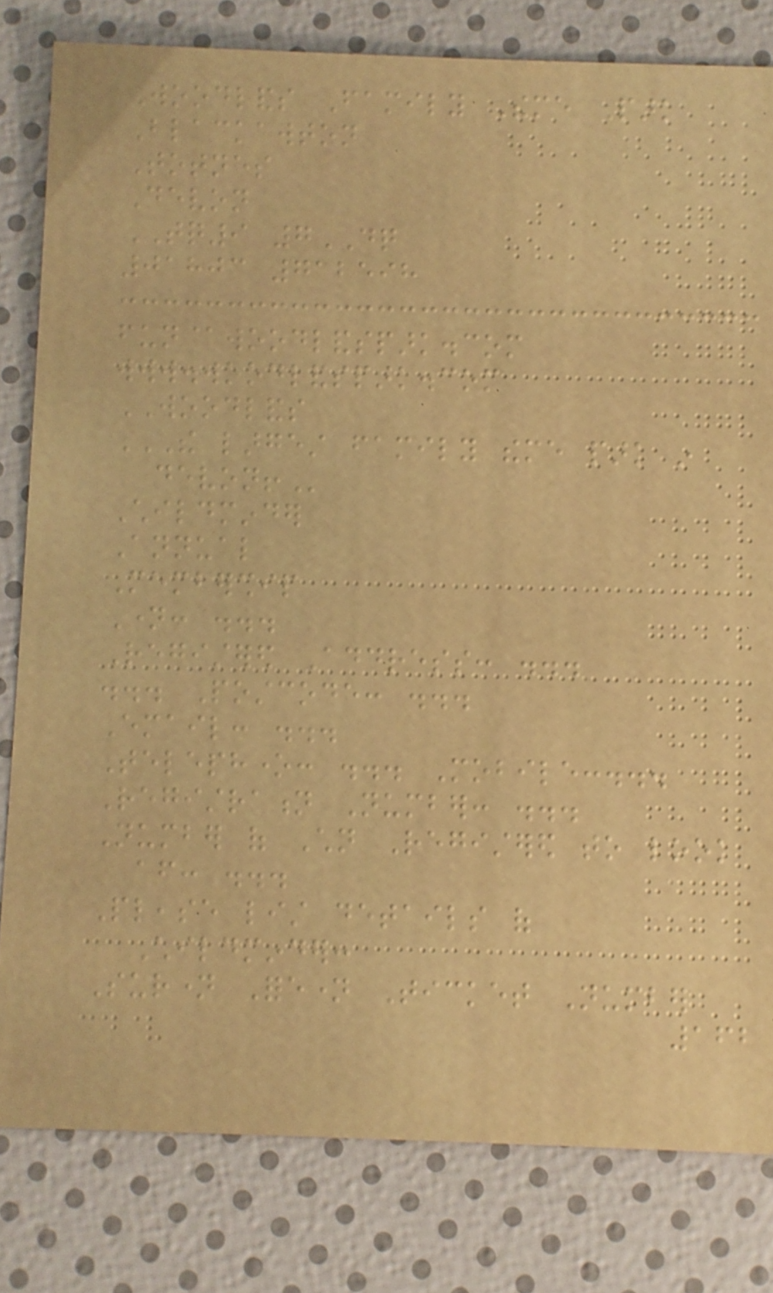Woodlands Family Theme Park
Blackawton
Totnes
Devon
TQ9 7DQ
01803 712598
fun@woodlandspark.com
www.woodlandspark.com
WOODLANDS
THE LARGEST FAMILY THEME PARK IN
DEVON!
Childminder
Annual
Membership
Name: ...
Registered Address: ...
... Postcode: ...
Email: ...
Telephone: ... Mobile:...
Registration Number: ...
Number of Children Registered to look
after: ...
Please list details of
Childminder:
Surname Forename Ticket Number
162
